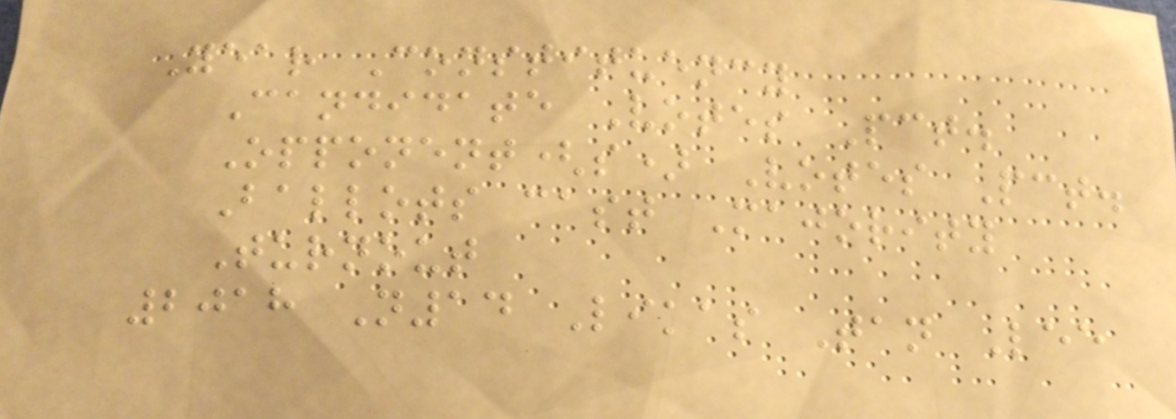Year Constituency
Candidate Votes Pct.
Opponent(s) Votes Pct.
Ballots cast Majority
Turnout
2018 N14 Likas Tan Lee
